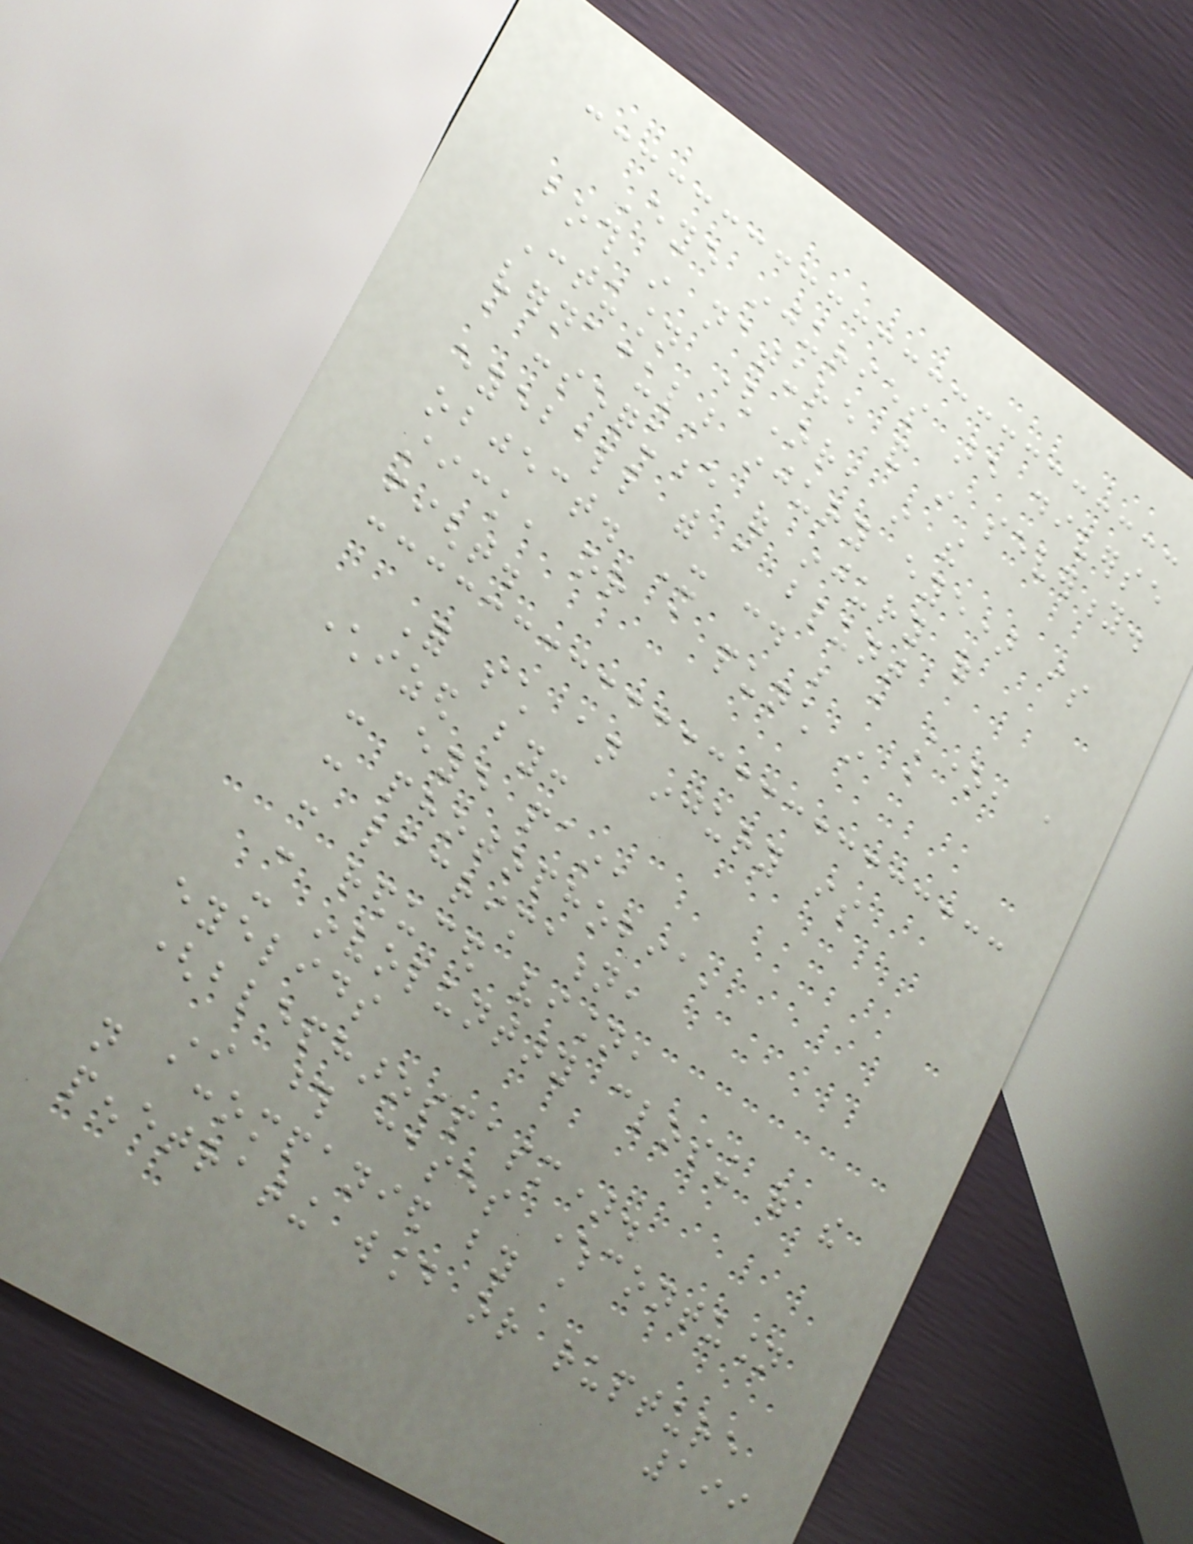Eye injuries are diverse
both in nature and in severity.
Contusion (Or, in the
vernacular injury eye) is
a consequence of injury of
eyeball with a blunt
object. It could be a stone, a
stick, or a punch in a
fight.
For such an injury is
characterized by:
- eye pain,
- photophobia,
- lacrimation,
- reduced vision,
- involuntary closing of the
eyelids
(blepharospasm).
In those cases wherecontusion
not accompanied by a
penetrating wound or rupture
199
